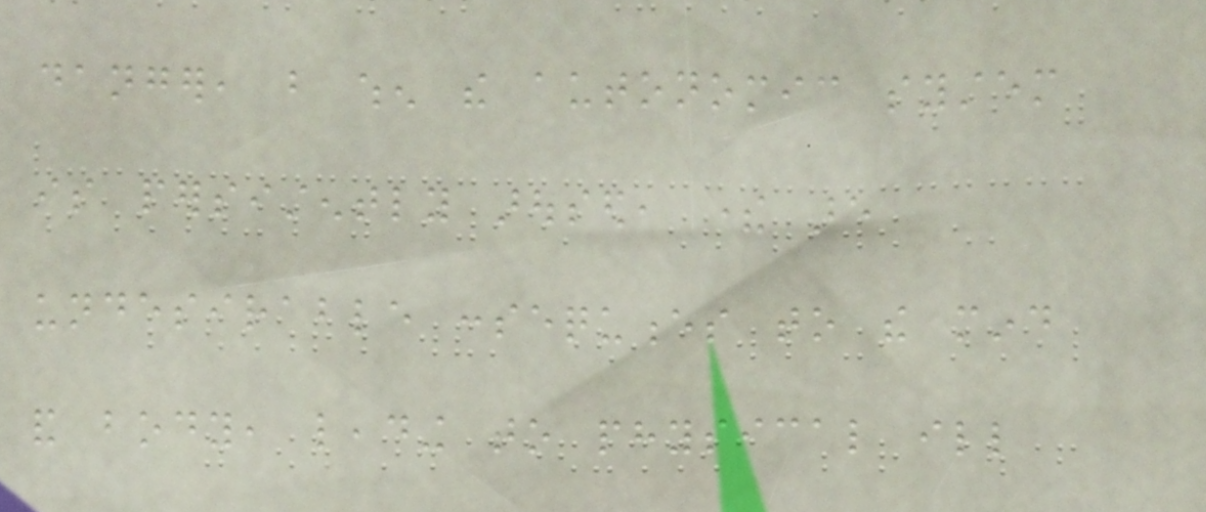danger, but when the autonomic system
is persistently aroused, there are
undesirable consequences to the mind
and body, leading to physical ill
